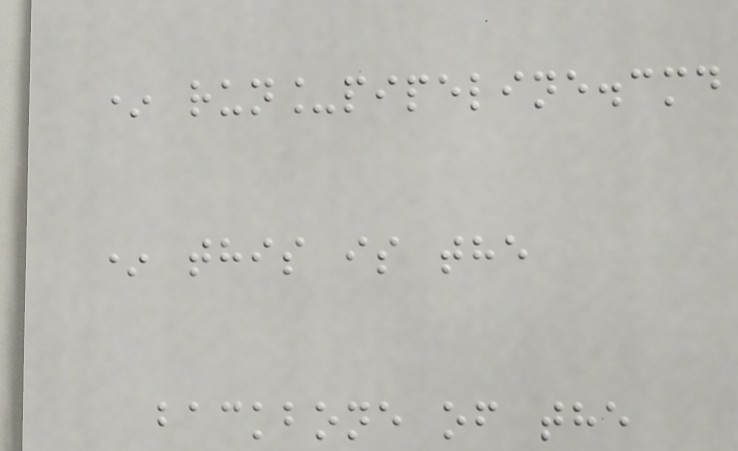* run_pipeline.cmd
* this is the
backbone of the
